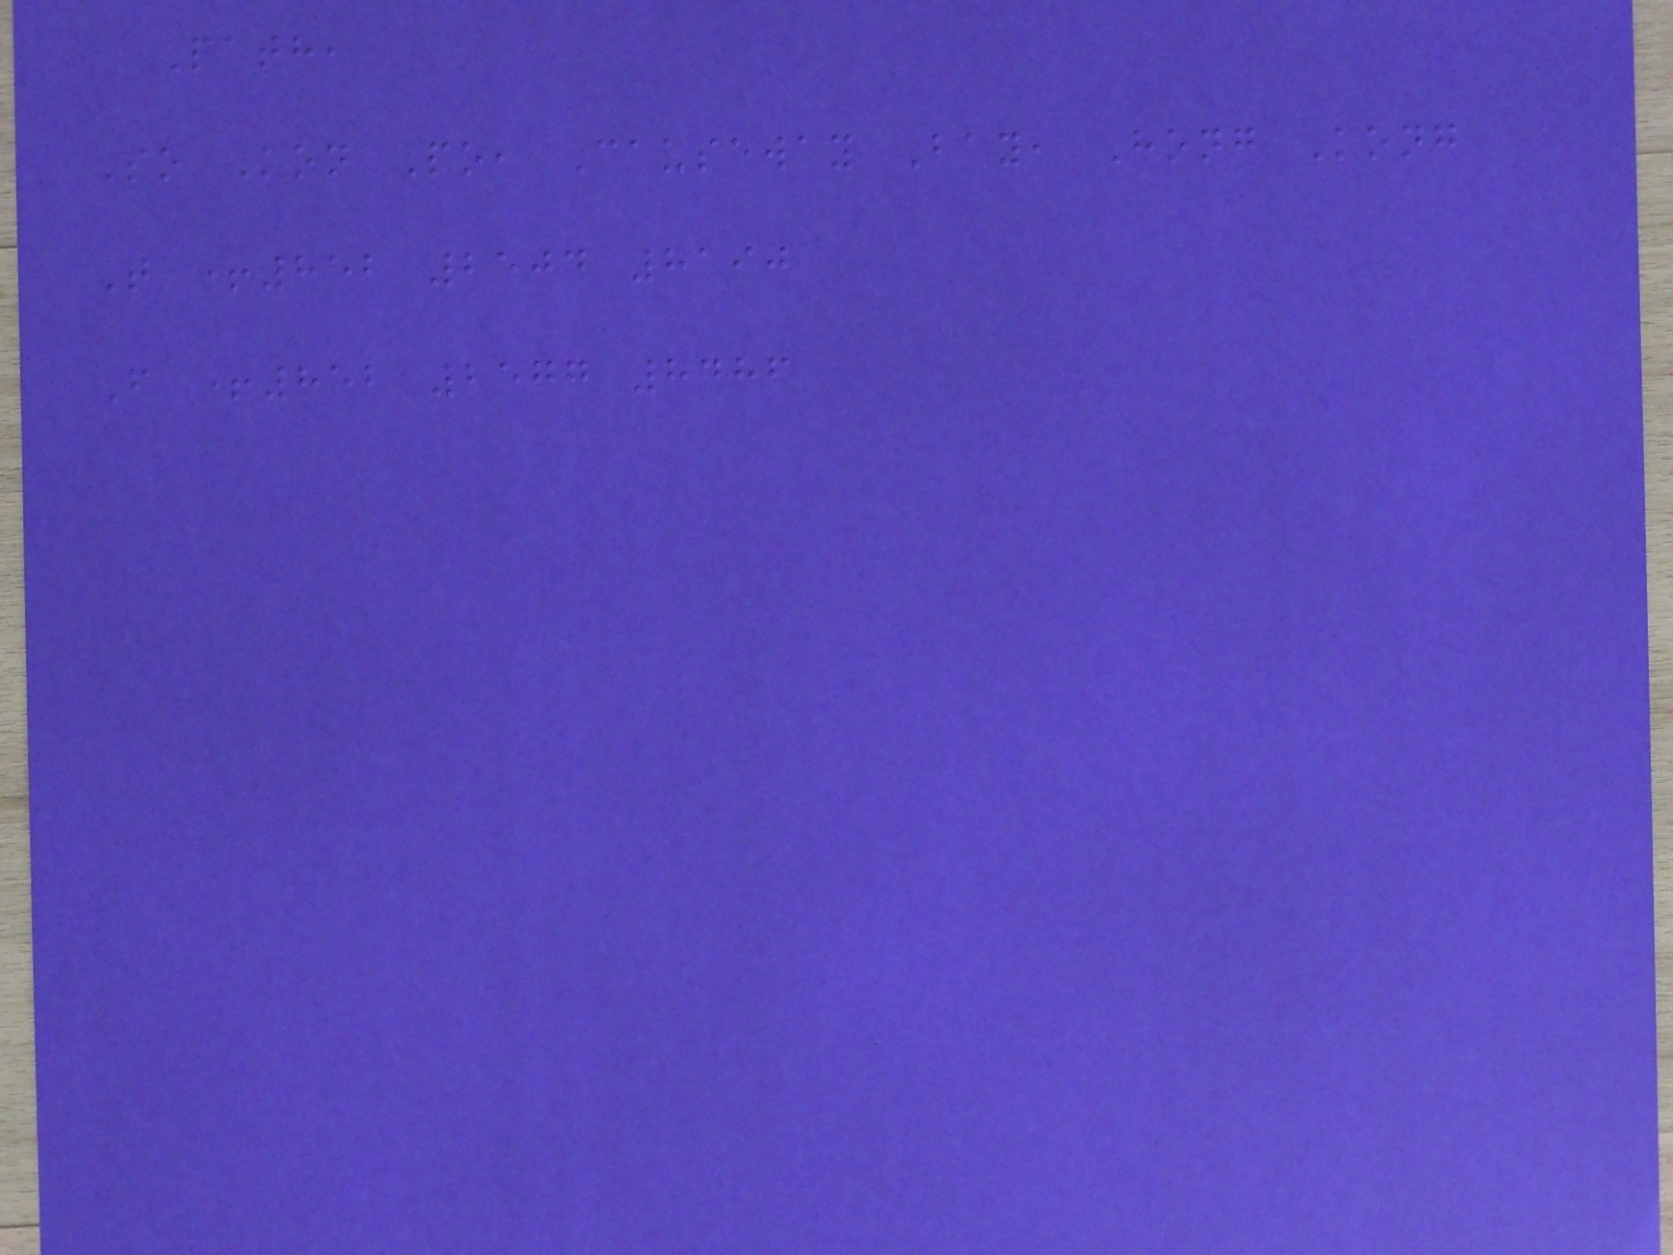Path,
So Kon Po, Causeway Bay, Hong Kong
T +852 2504 8190
F +852 2577 8486
